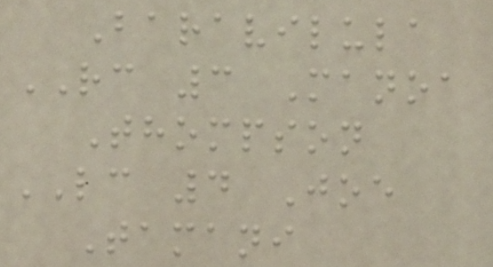Baravilula
RC 3 Manoa
Thompson
LC 4 Joe
Tamani
